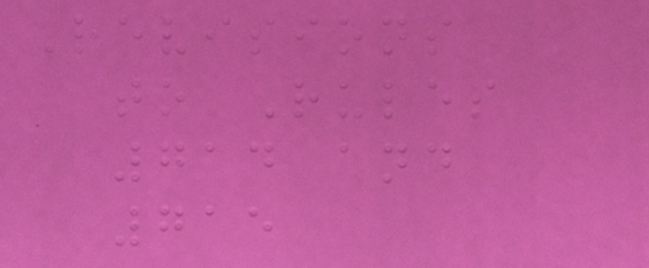Revisions
to Rules
714 and
715
